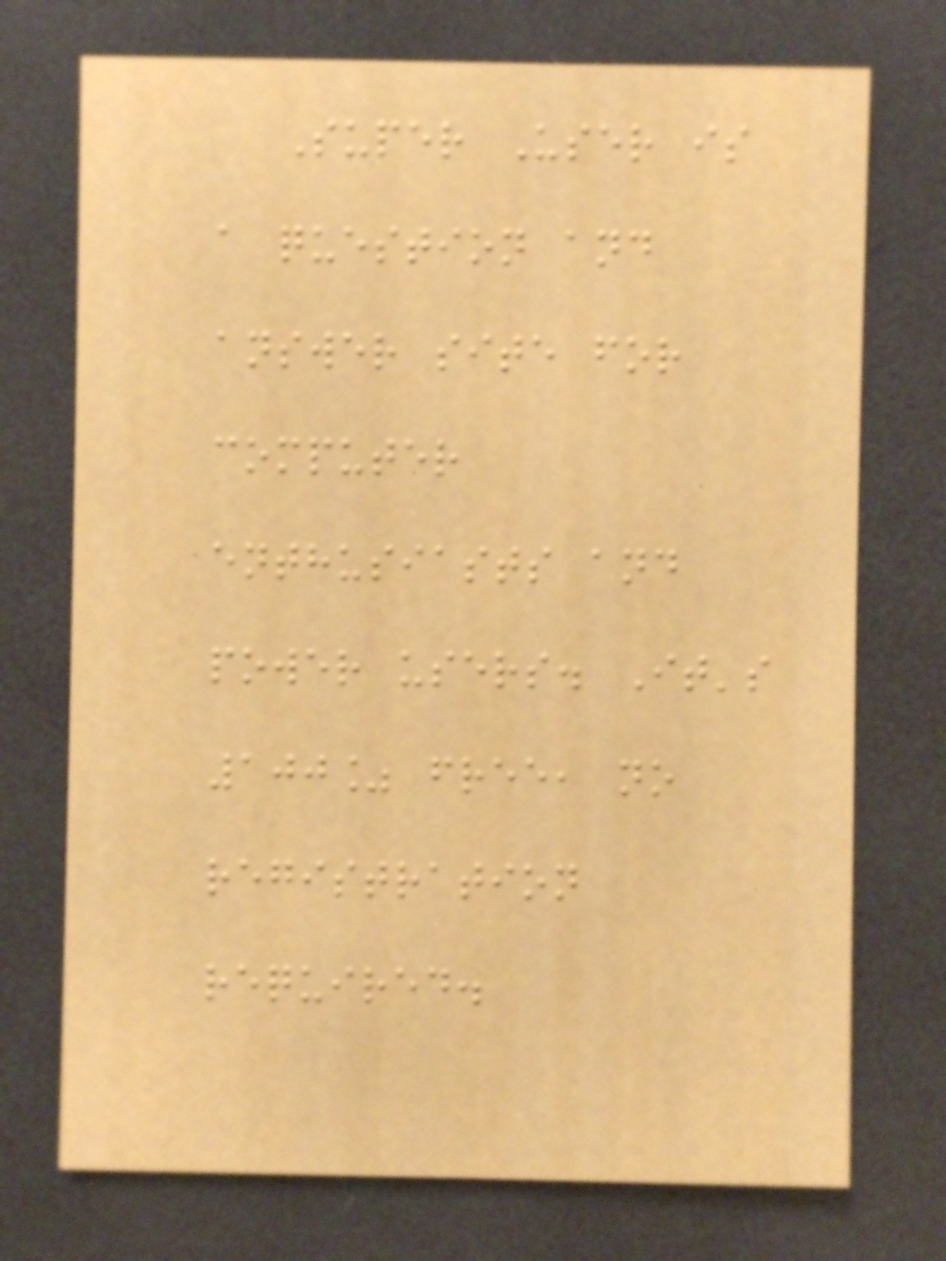Super User is
a question and
answer site for
computer
enthusiasts and
power users. It's
100% free, no
registration
required.
